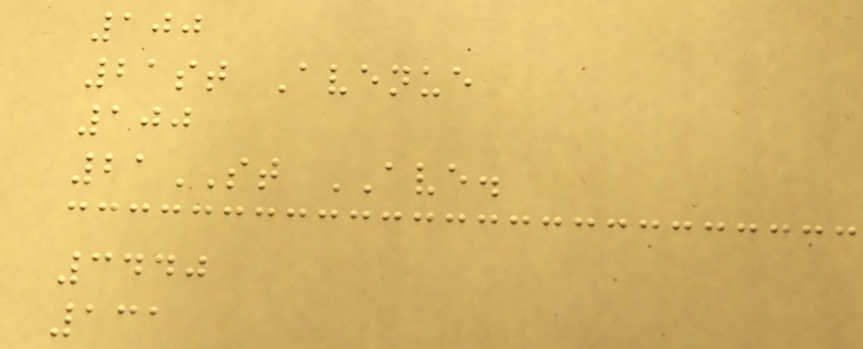100
21st Avenue
100
21ST AVE.
3440
131
